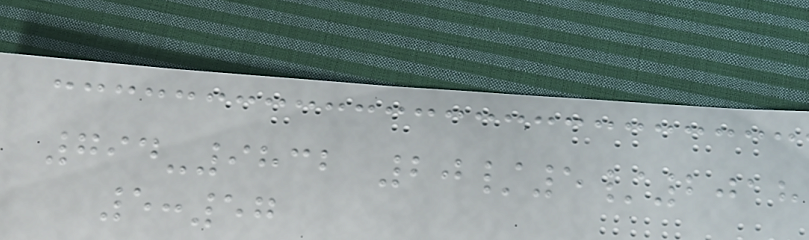794-9832 20/5/2018
5:57
